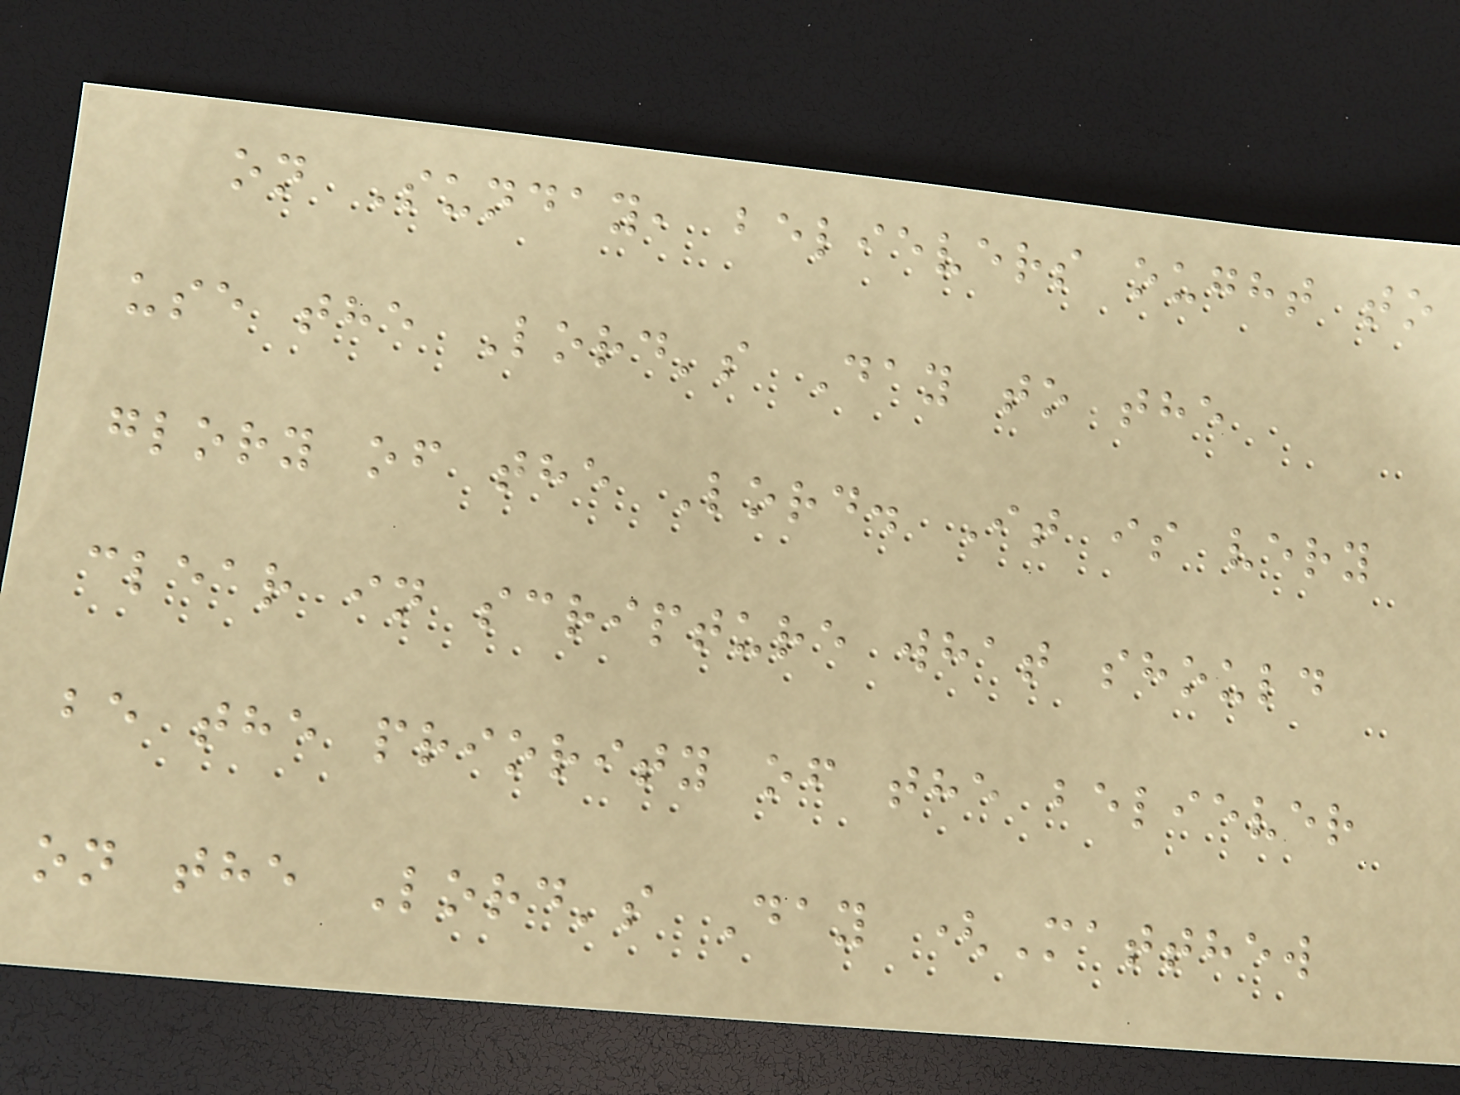on Sunday, believers ought to
use the Lord's Day to the
glory of the Lord. It is very
clear in scripture what should
be the priority of the believer
on the Lord's Day (Matthew
